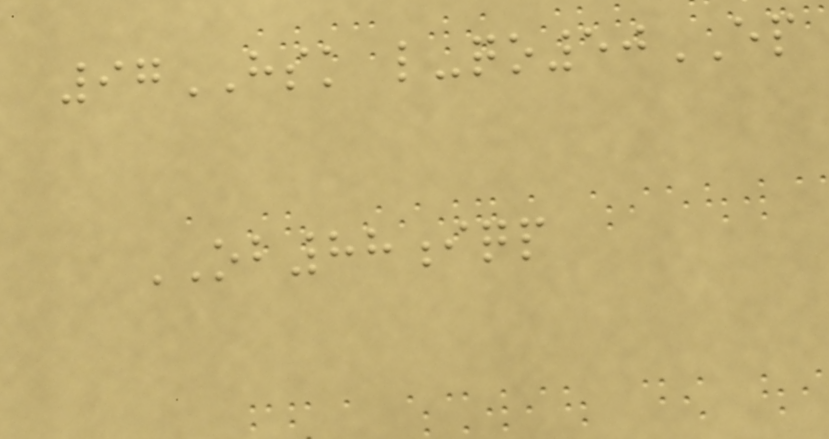97HSK l-qo50EP
OB88iqp
